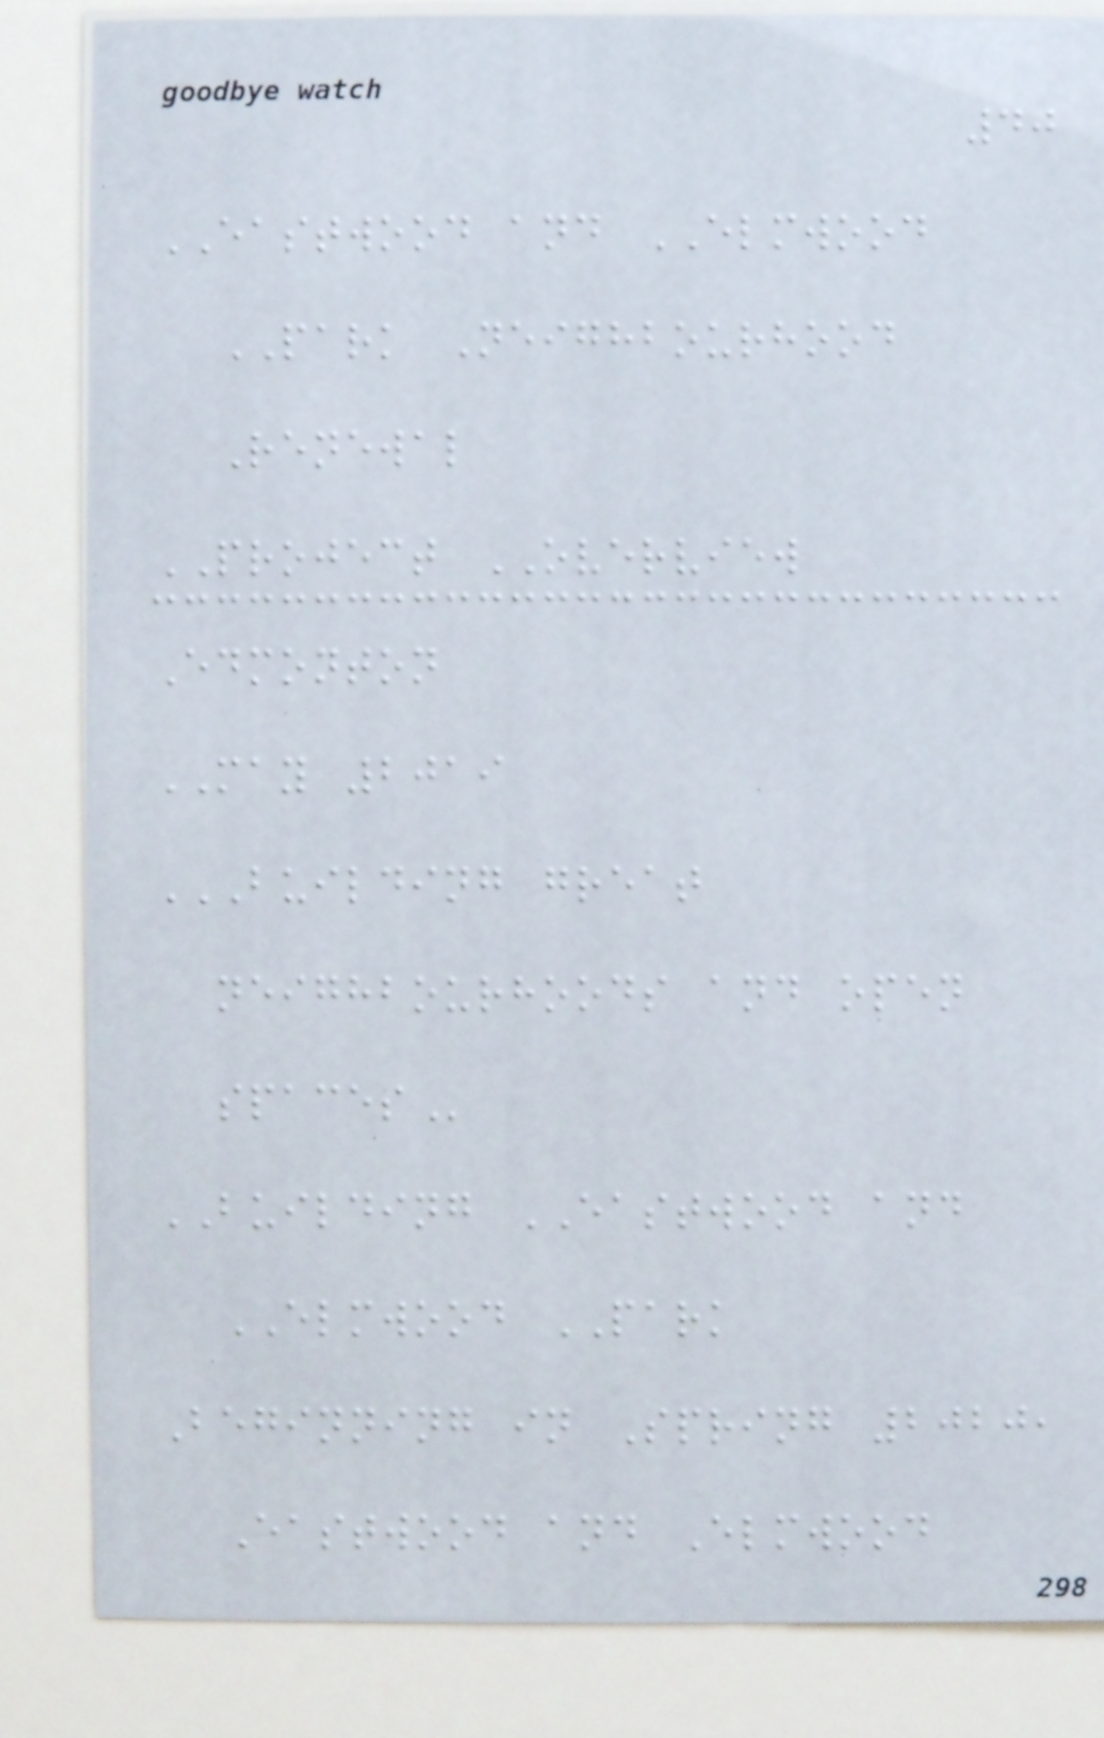40
EASTWOOD and ELMWOOD
PARK Neighbourhood
Renewal
PROJECT OVERVIEW
Edmonton
MAY 2019
BUILDING GREAT
NEIGHBOURHOODS AND OPEN
SPACES
BUILDING EASTWOOD and
ELMWOOD PARK
Beginning in Spring 2020,
Eastwood and Elmwood
